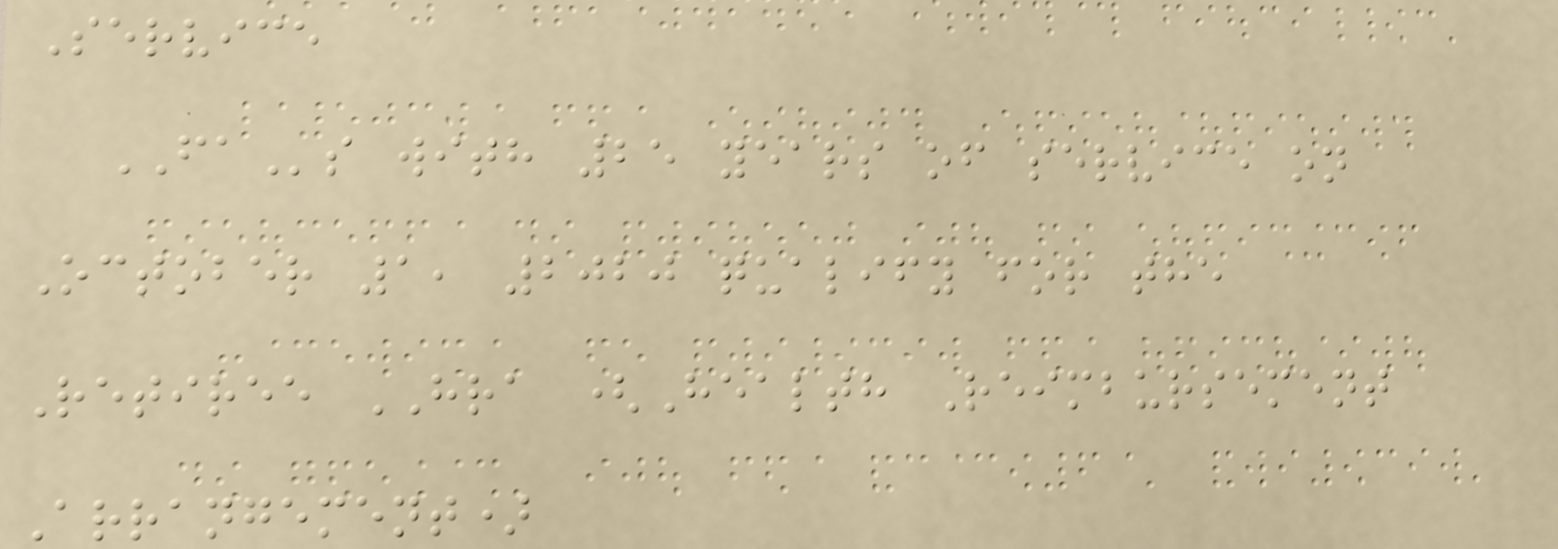Service
FAs with 25 years of service on
October 1, 2020 qualify for the
Retiree HRA (Health Reimbursement
Arrangement)
